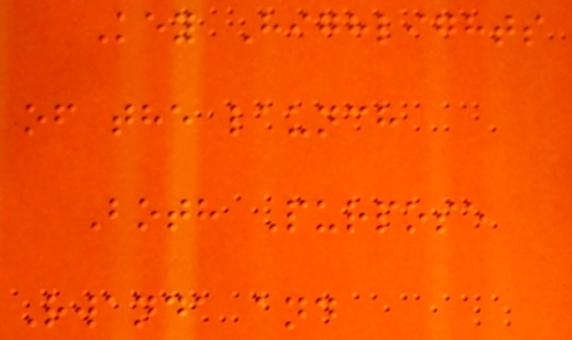Key Highlights
of the launch
Both Purpose
Rwanda and
